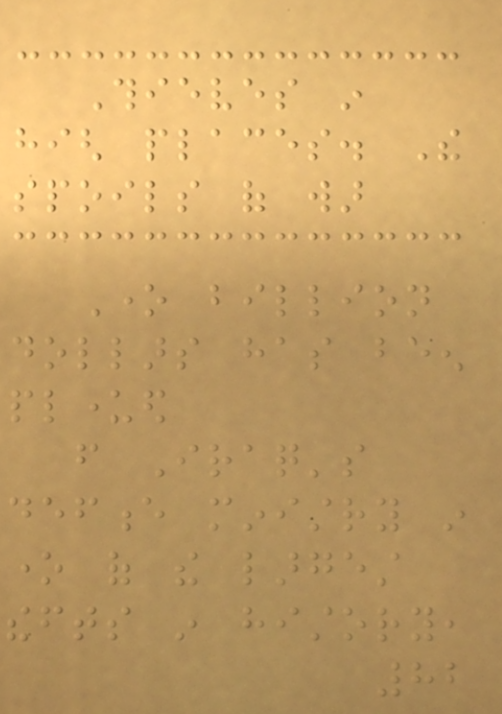Thieves in
high places. The
spoils of war
One billion
dollars has been
plundered
from Iraq's
defence ministry in
one of the largest
thefts in history,
82
